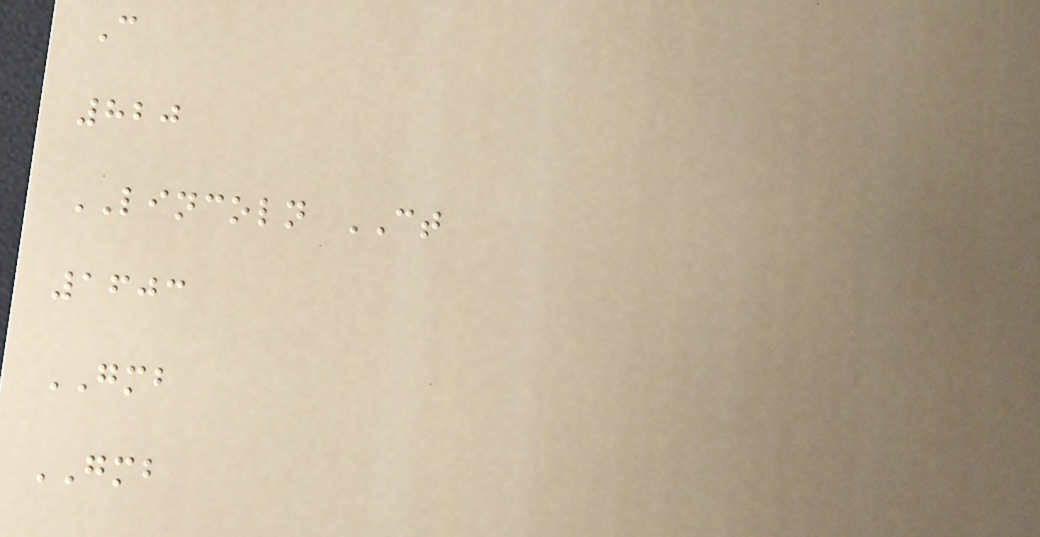C
820
LINCOLN CT
1603
GMB
GMB
